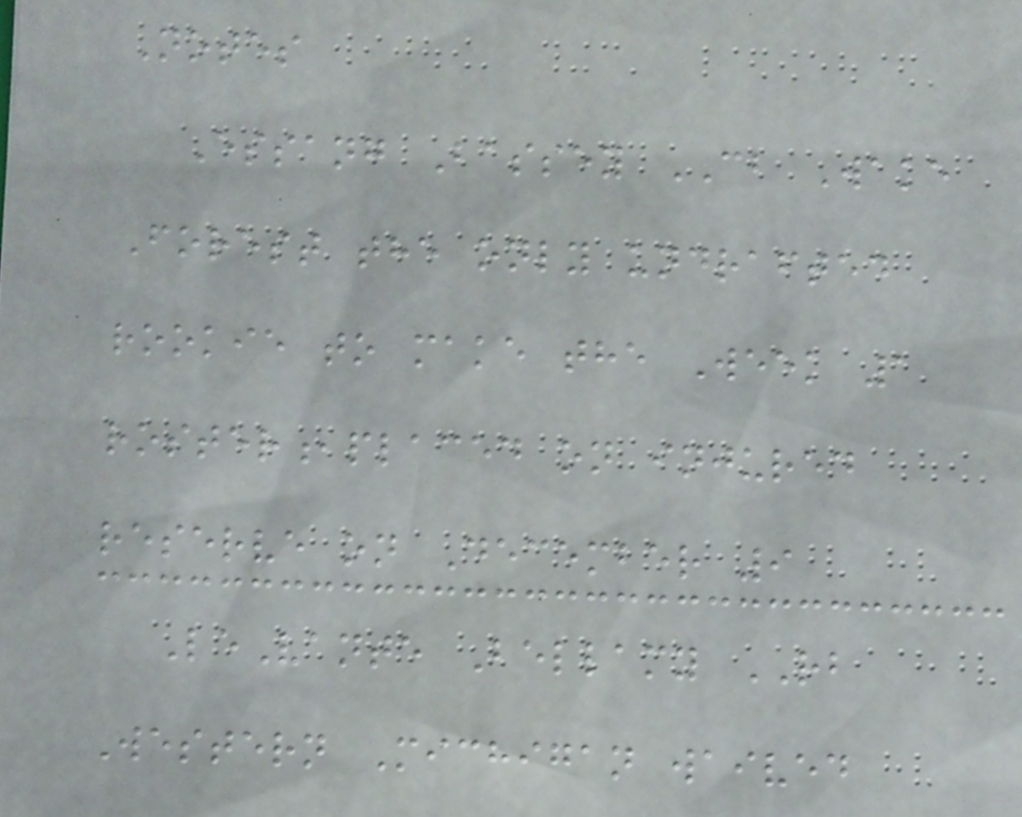Notes
Essang Bassey CB Wake
Forest the only undrafted
rookie to make the Week 1
roster,placed on injured
reserve on December 9
LeVante Bellamy RB
Western Michigan waived
